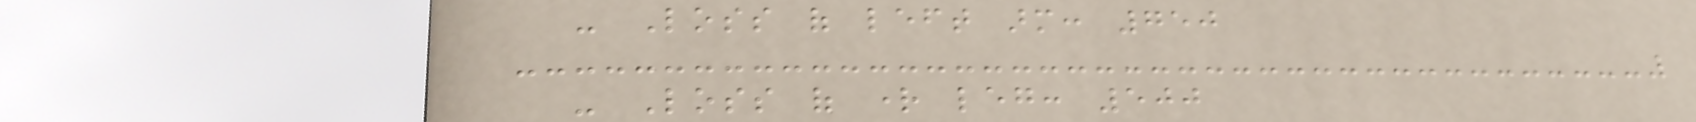- Loss of left arm: 750
- Loss of right leg: 500
